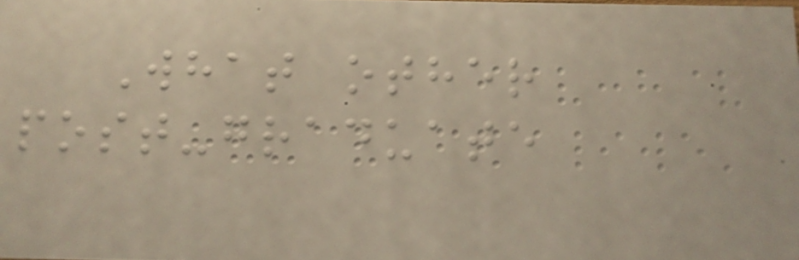What other
post-graduate
